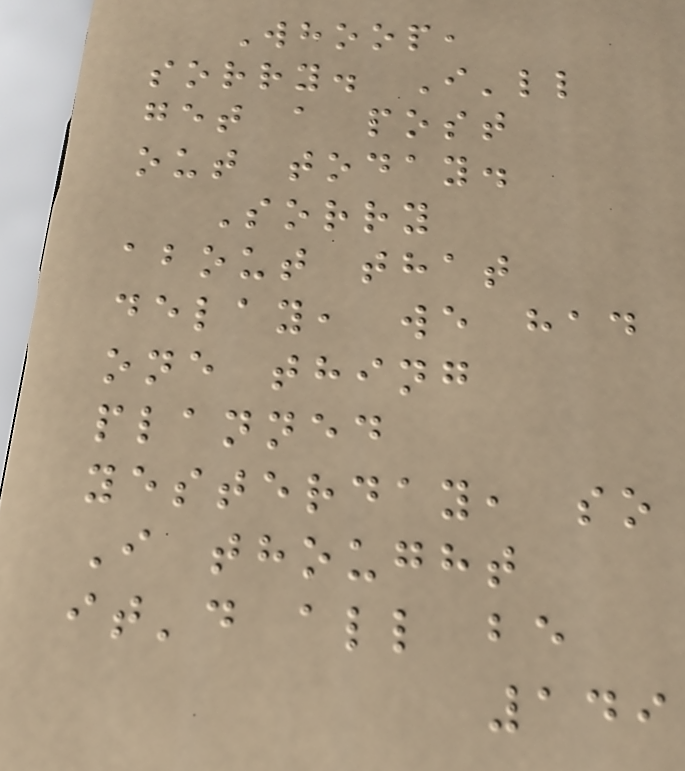Whoop,
sorry. I'll
get a post
out today.
Sorry
about that
delay, we had
one thing
planned
yesterday, so
I thought
it'd all be
149
